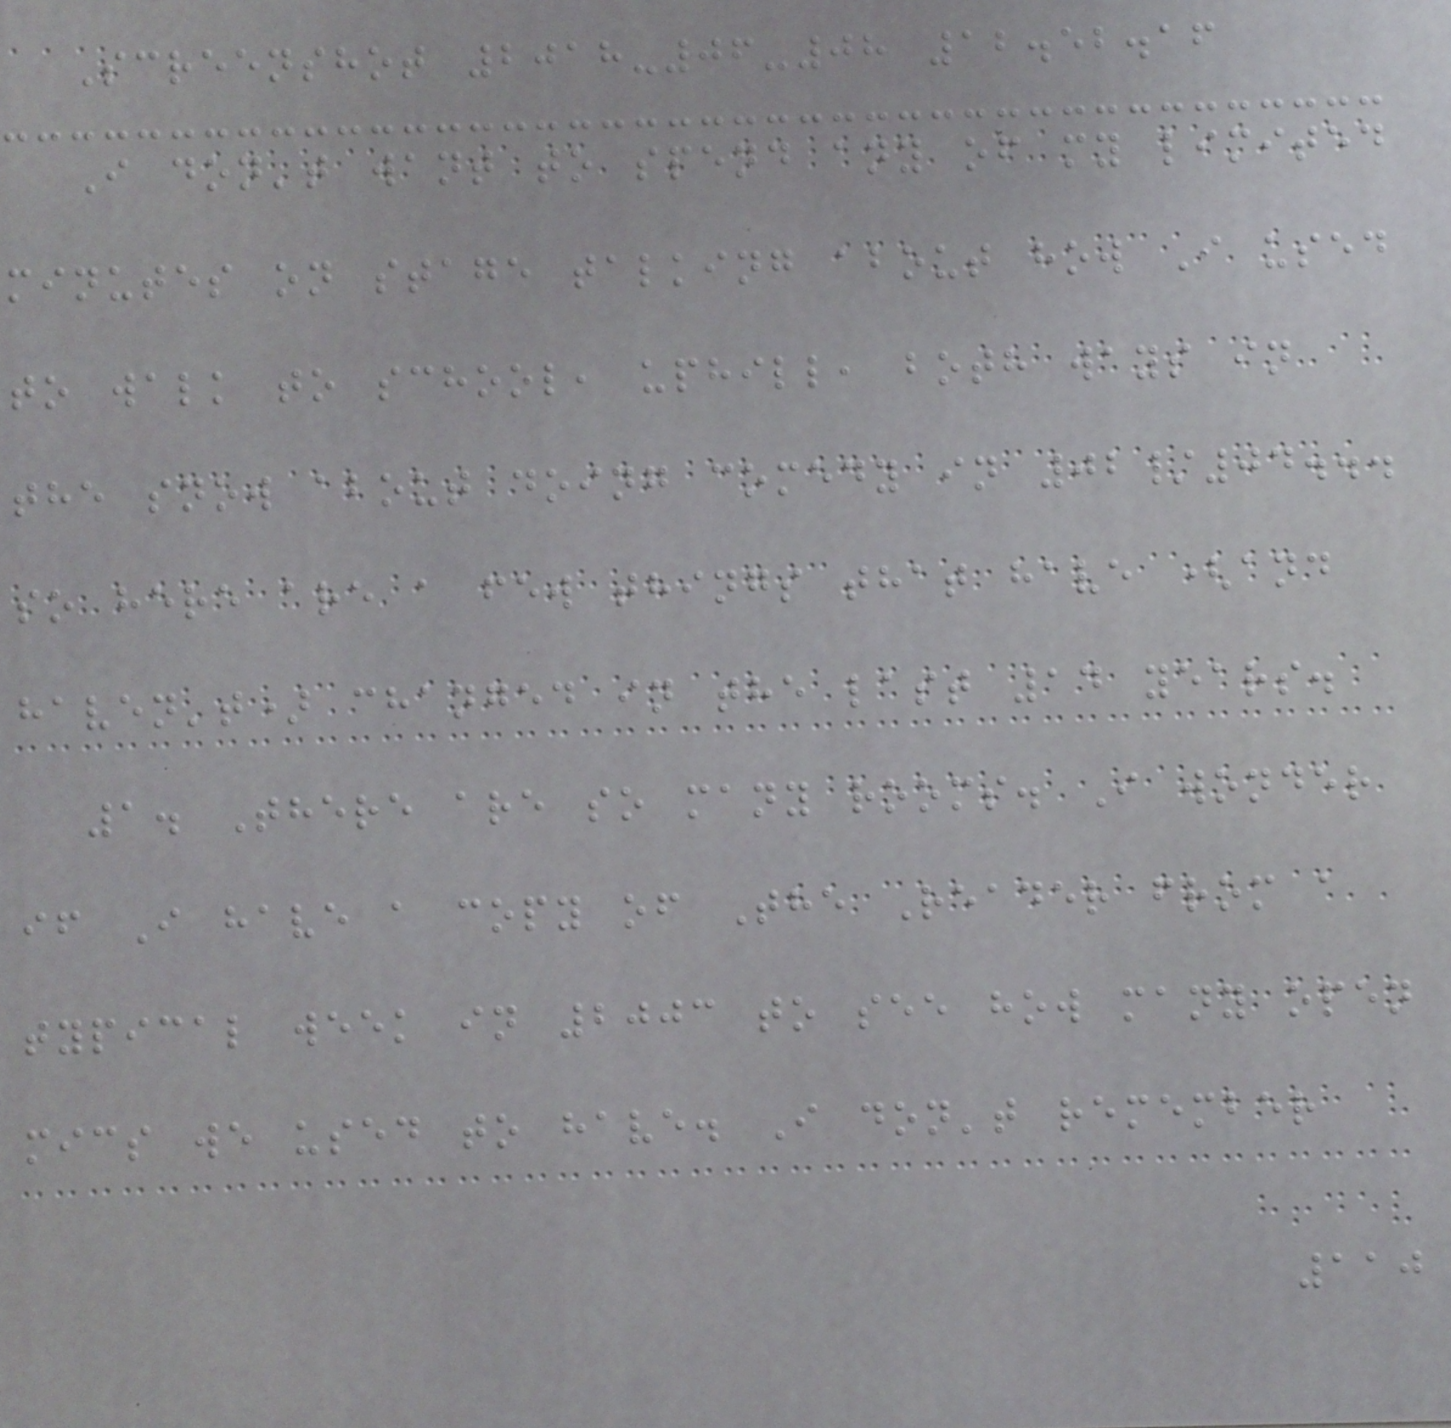Screenshot 2018-06-08 12.52.16
I don't want to spend any of my limited
minutes on stage talking about how I used
to walk to school, uphill, both ways in
the snow about doing comedy in 02/04...
so here are a few things that have (and
haven't) changed in the last 14 years.
1. There are so many rooms. I wonder
if I have a copy of The Reader from a
typical week in 2003 to see how many open
mics we used to have. I don't remember
110
